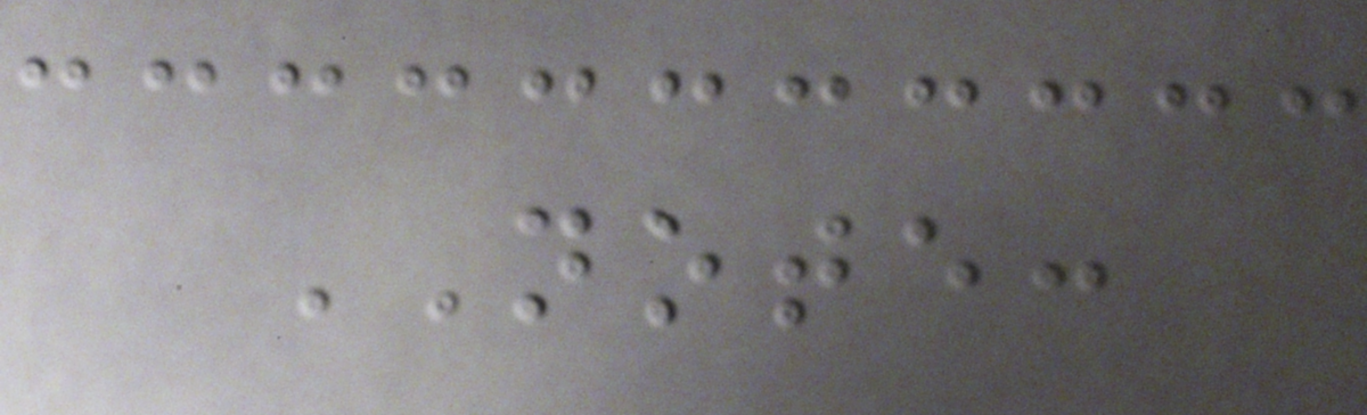NOTE:
